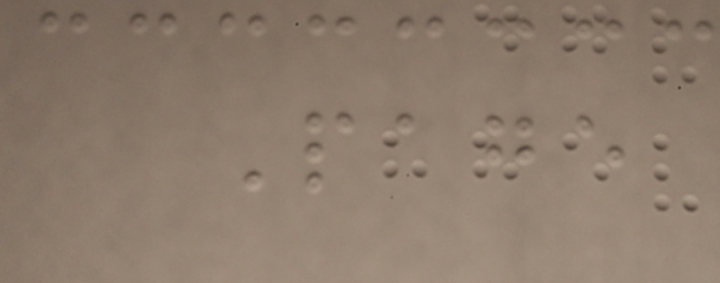Page
